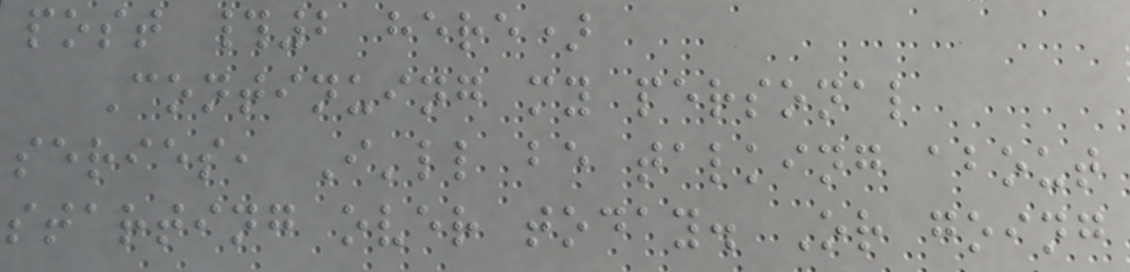post #2 here)
Continuing my personal
series, I'll be talking about
starting over today. Or going
